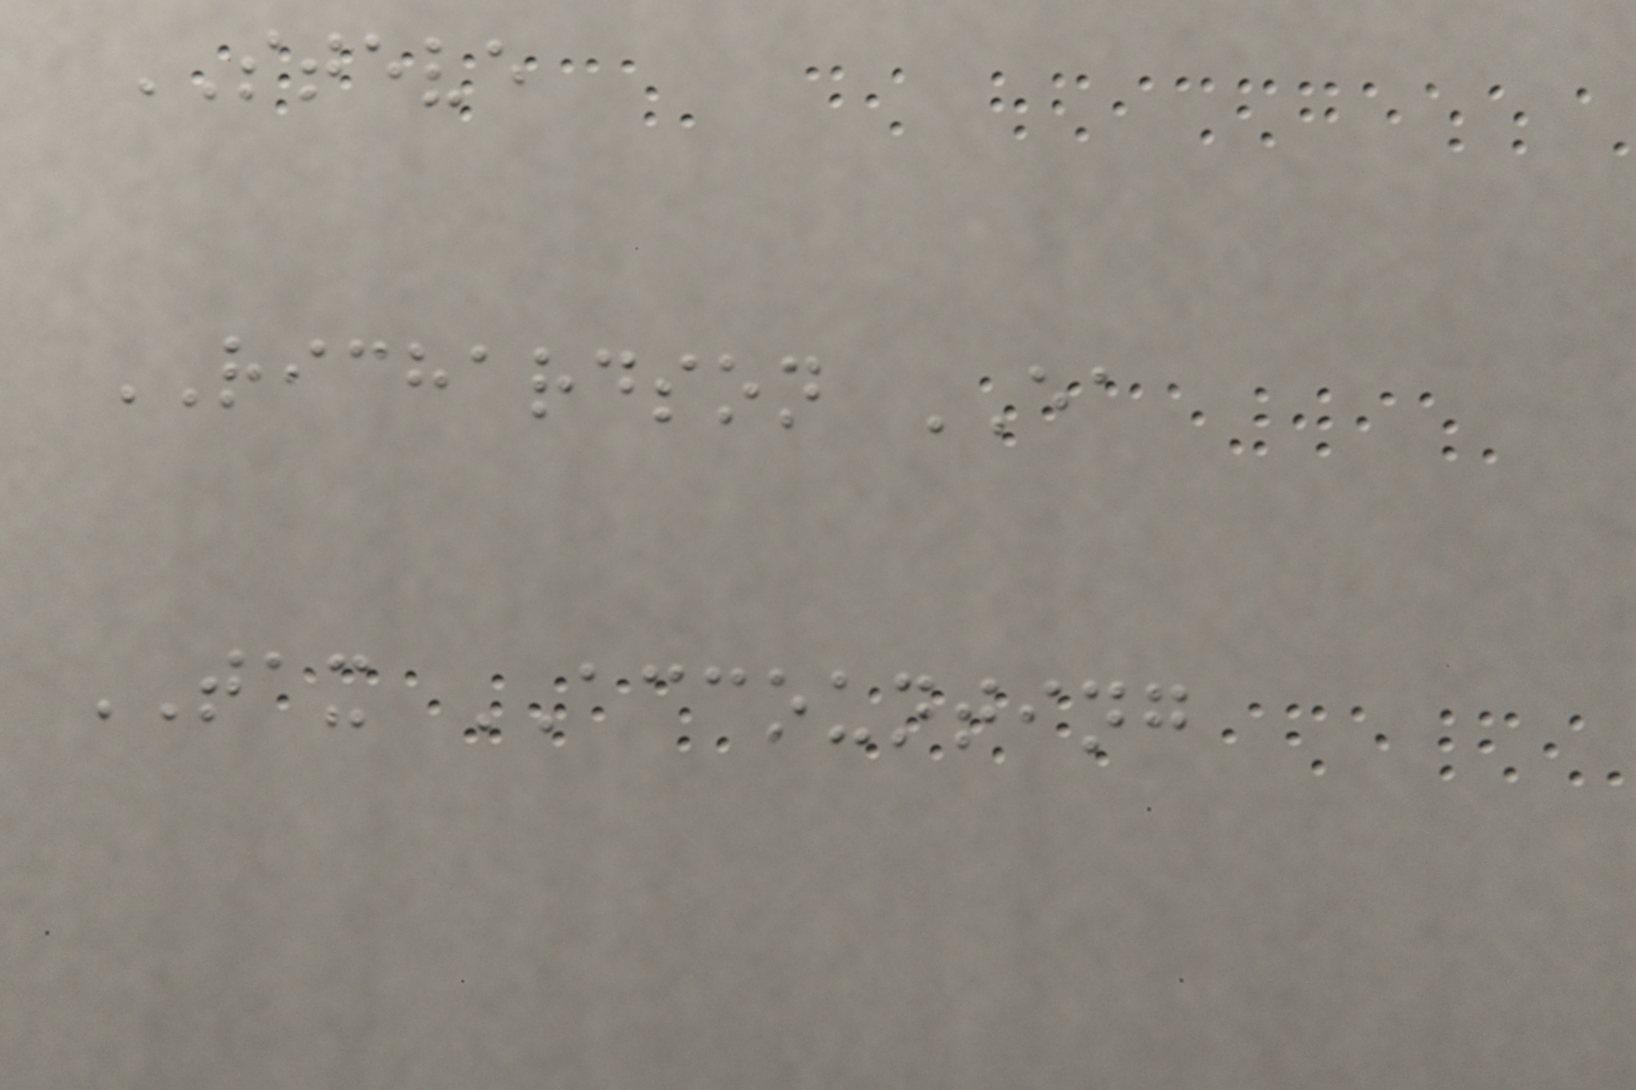STEVE
RICHARDSON EA
TAX ACCOUNTING
